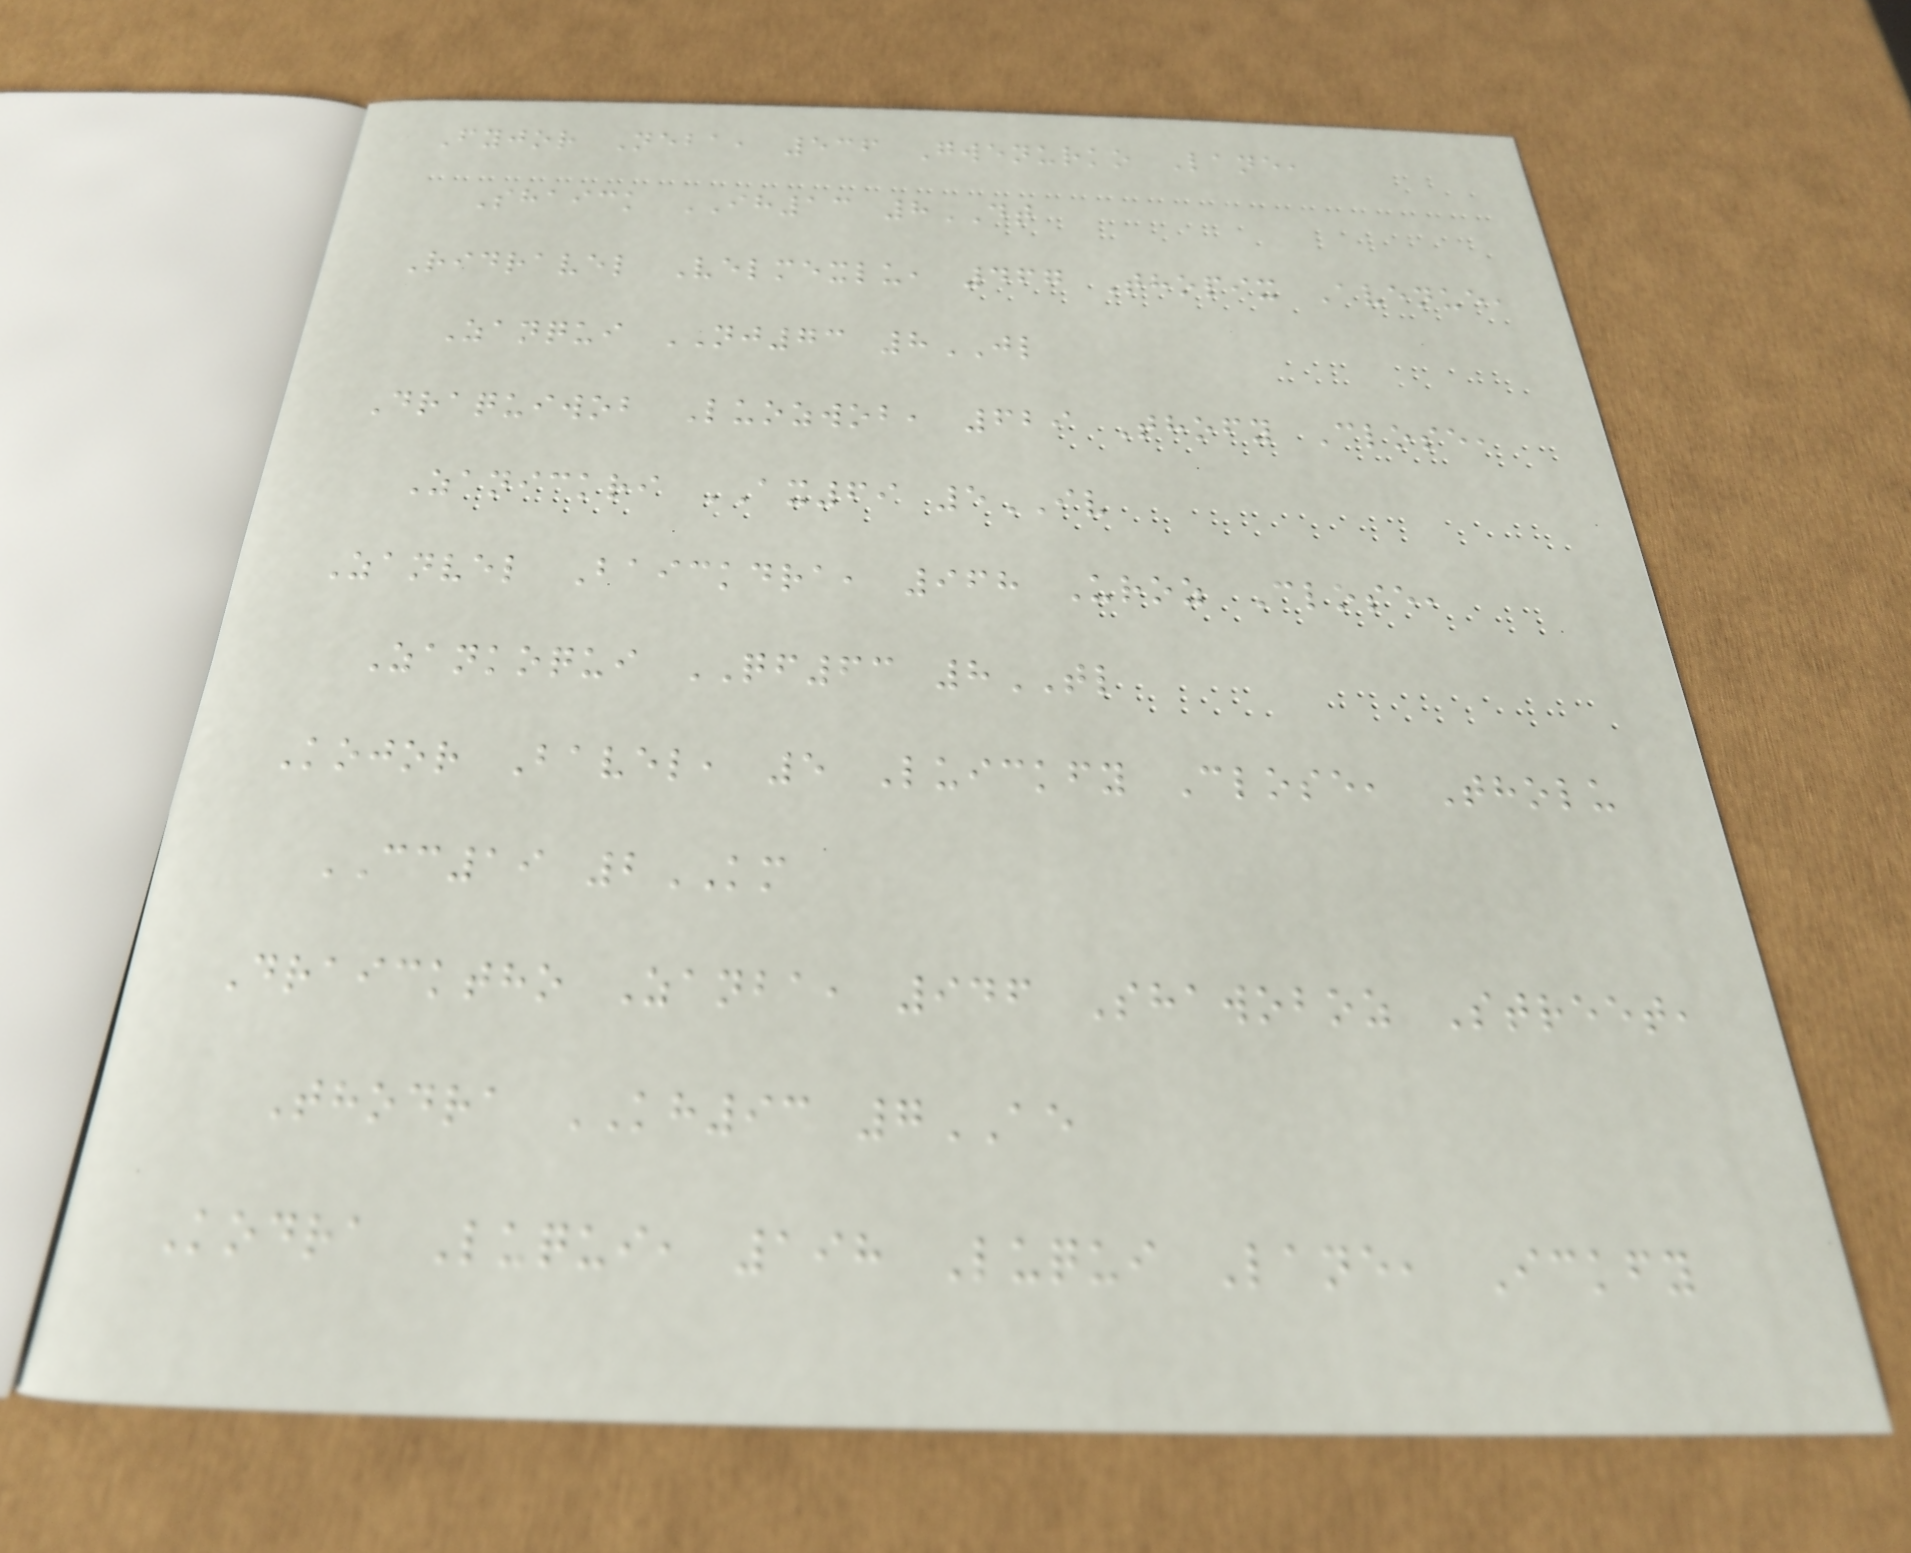Fyjor Neba, 536 Gwenurko Lane,
Shaick IH13 8DT
Ridravel Velmexlu, 467 Thopix Avenue,
Zanqui NJ73 8JL
Draquiwob Luozwob, 629 Thofy Close,
Zanickri AX69 5IV
Zanvel Baickdra, 968 Uroz Close,
Zankoqui QF63 8TL
Kojor Bavel, 5 Luickfy Close, Tholu
CC19 2KM
Draicktho Zanba, 946 Shawoboz Street,
Thodra KH93 7AE
Kodra Luqui, 198 Luqui Lane, Ickfy
